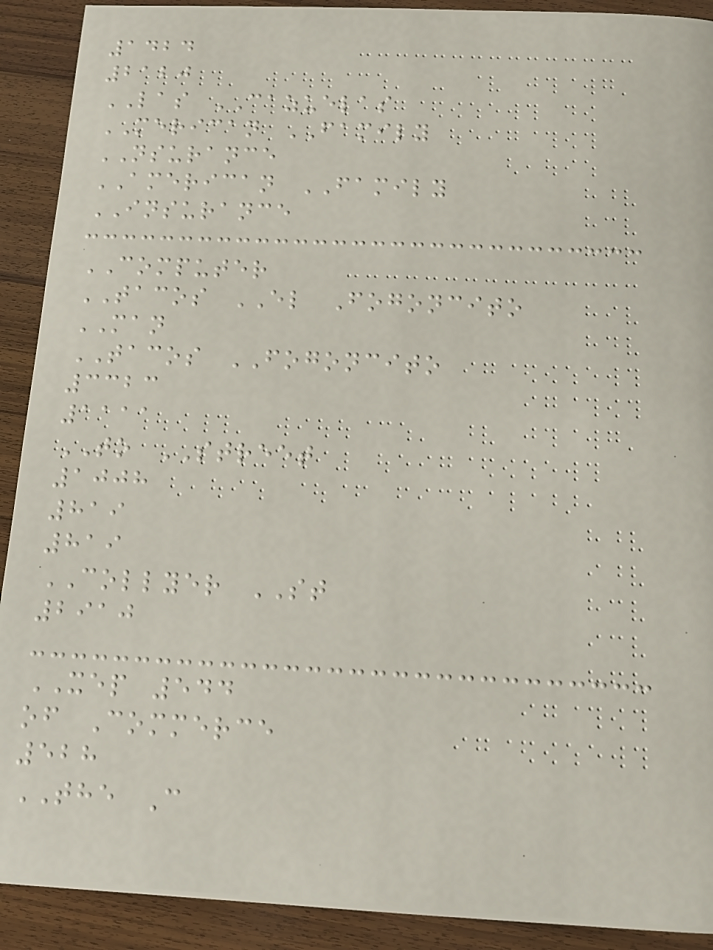1424
2120
LAS CAZUELAS
MERICAN FAMILY
NSURANCE
AMERICAN FAMILY
INSURANCE
COMPUTER
TACOS EL Fogoncito
MAN
TACOS FOGONCITO
3323
1111
TO STREET
1008
819
819
COLLYER ST
2910
XEP 544
of Commerce
528
THE C
